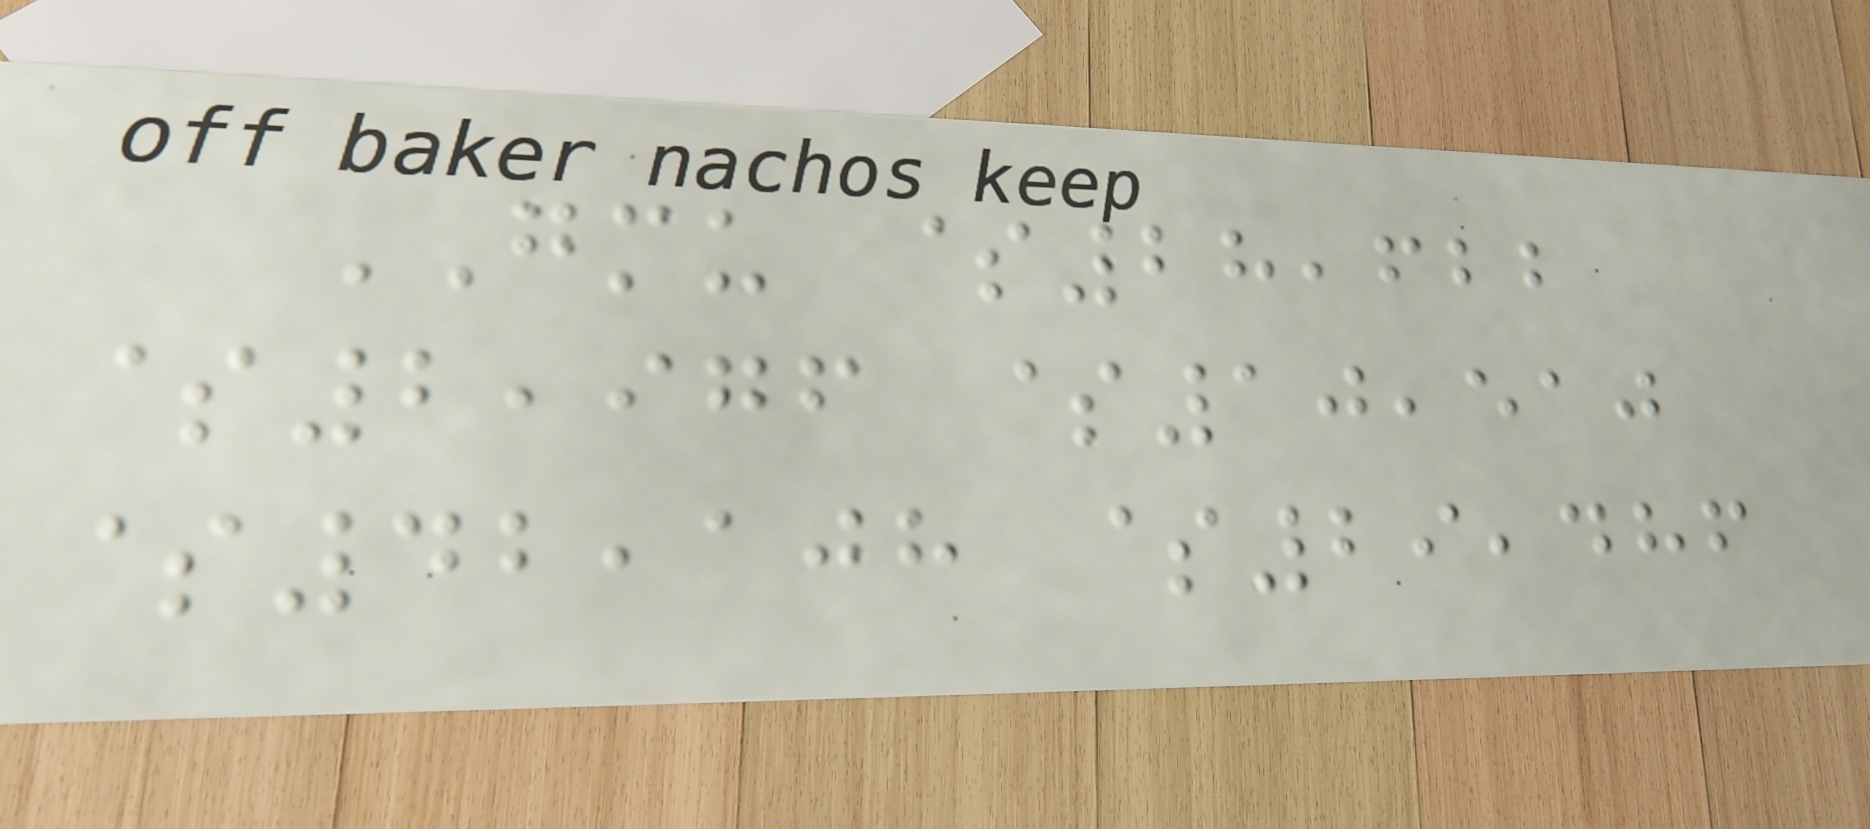GMU $28,622
$2,976 $10,510
$42,108 $29,486
